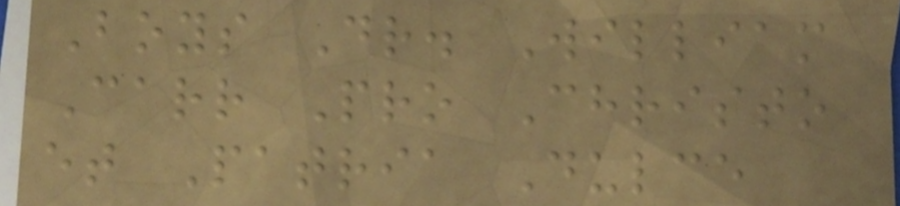Boys Dr. William
Carr Pro Christo
et Patria Dulce
